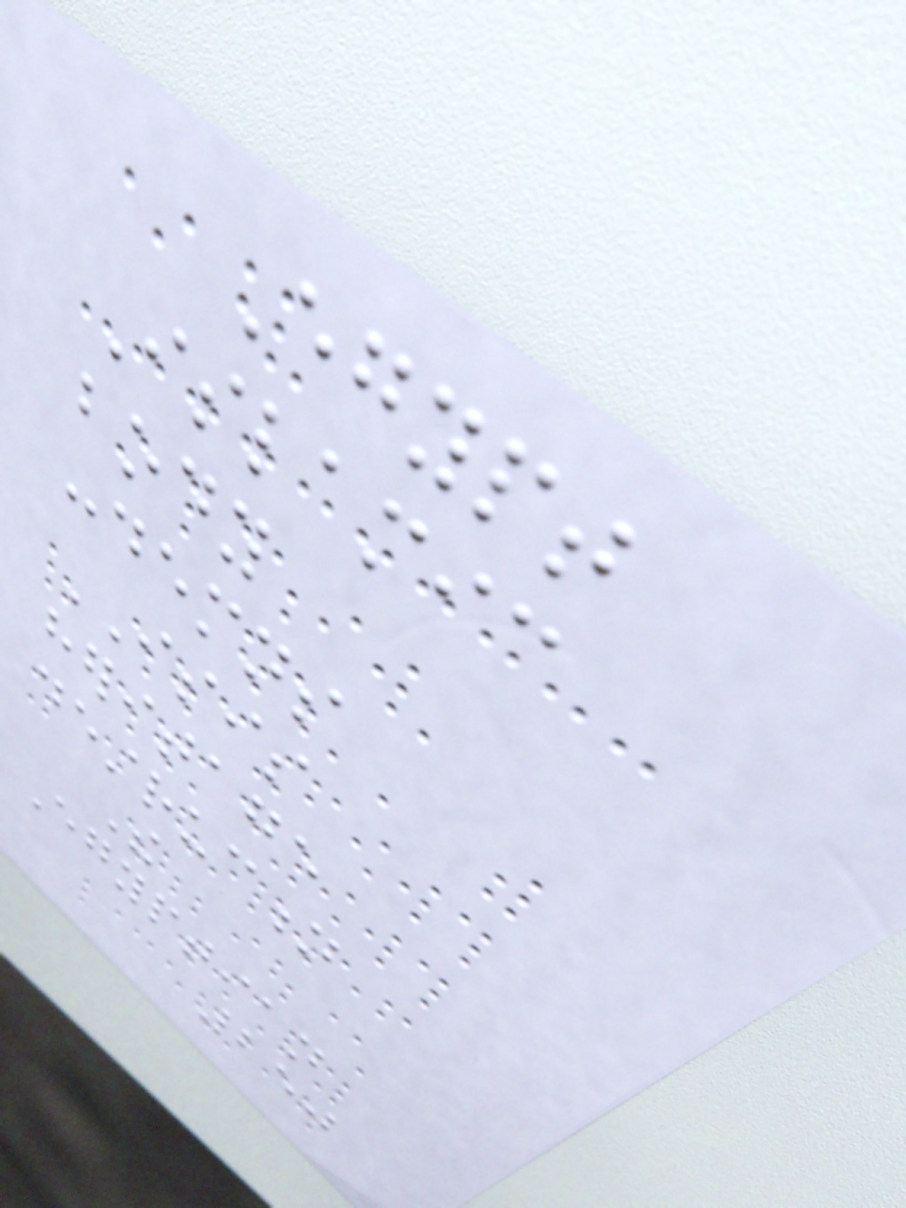Egypt
Islamic
body
condemns
ISIS
heritage
destruction
The
Egyptian
250
